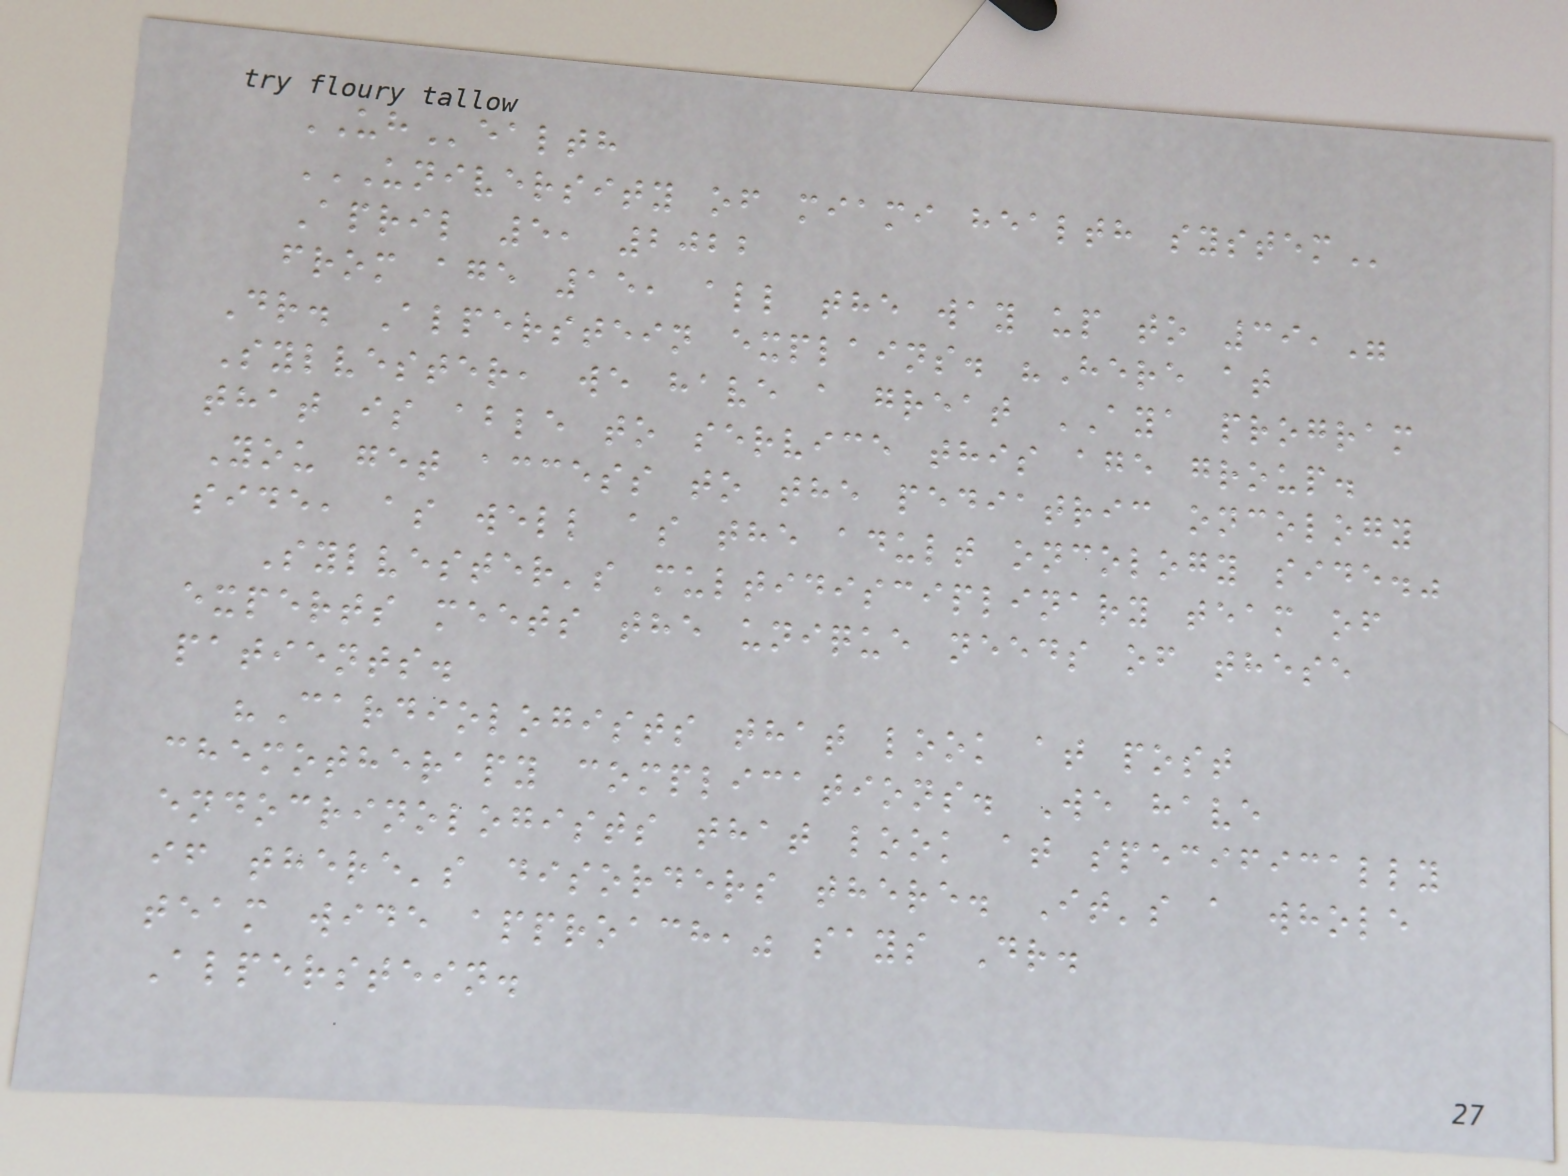UHealth
UNIVERSITY OF MIAMI HEALTH SYSTEM
April 5, 2022
from age 15, all the way up to 39,"
Dr. Alperstein explains. "Here at
Sylvester, we have a great AYA program
that is able to service this age group.
You get access to the pediatric oncology
side, as well as the adult oncology side."
Sylvester's multidisciplinary team of
experts meets the unique needs of these
patients.
"Cardiologists that look at post
chemotherapy complications. We have
endocrinologists that look at specifically
if there's disorders there. It's a whole
team wide approach," says Dr.
Alperstein.
